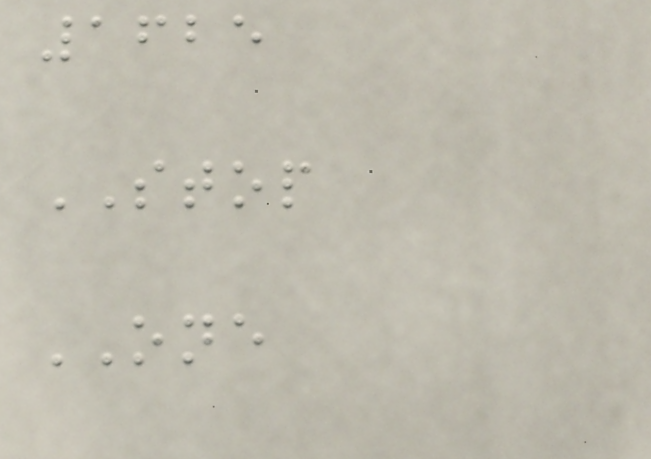1625
STOP
ONE
